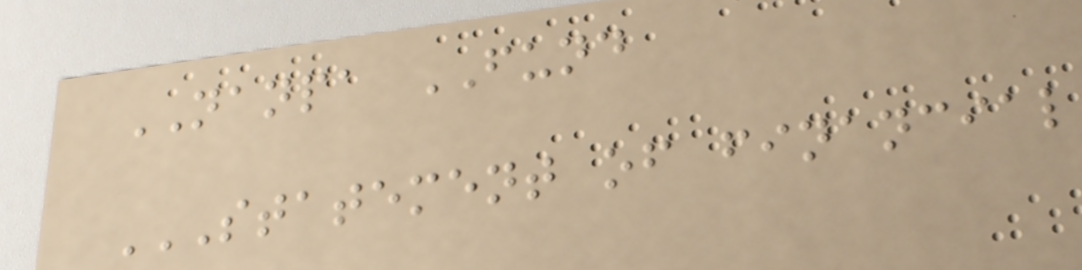NANPA FUND
STATEMENT OF FINANCIAL
